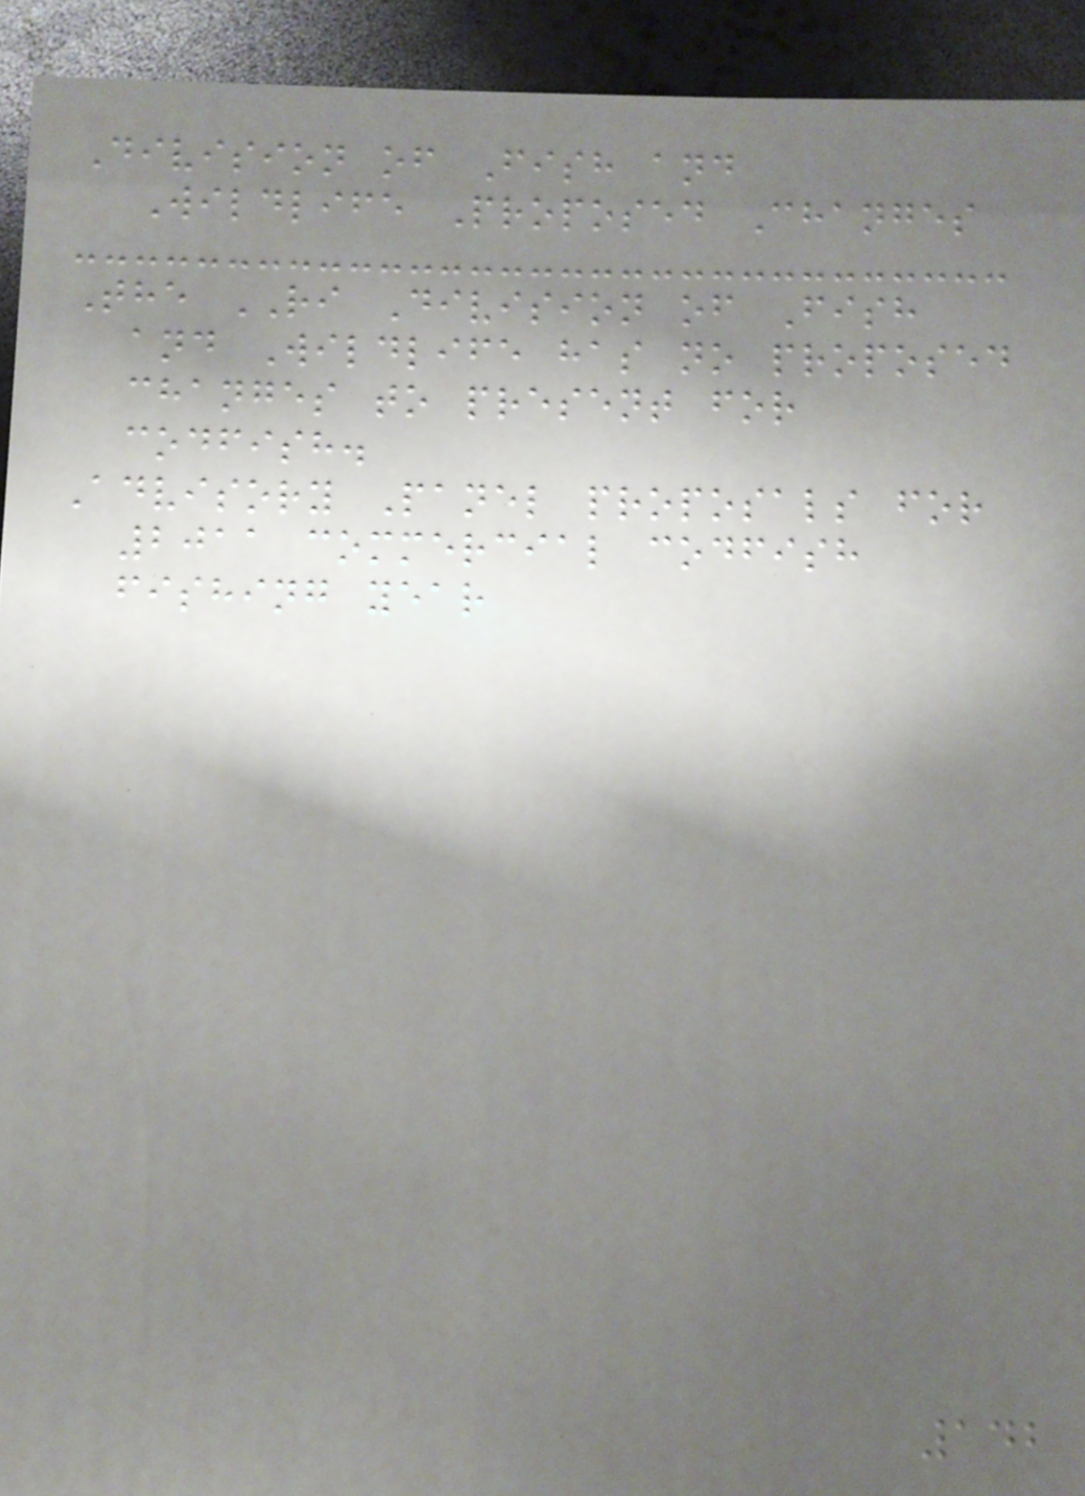Division of Fish and
Wildlife Proposed Changes
The RI Division of Fish
and Wildlife has no proposed
changes to present for
codfish.
Advisory Panel proposals for
2011 commercial codfish
fishing year
142
